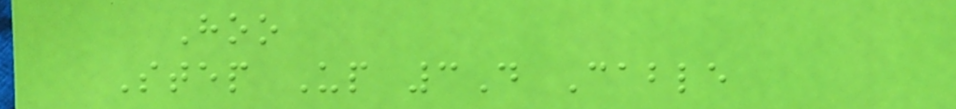Hoo
Step Up 3D Cable
